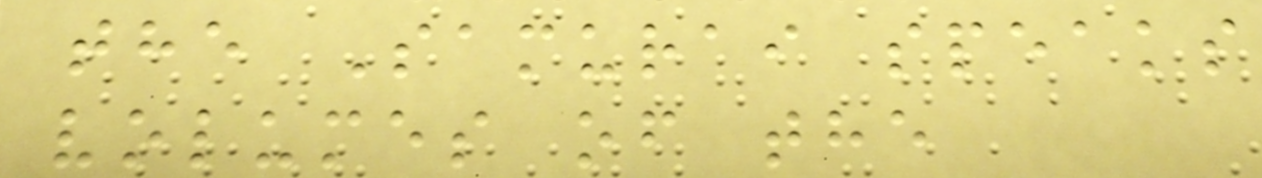the Samurai speaks
volumes of the
